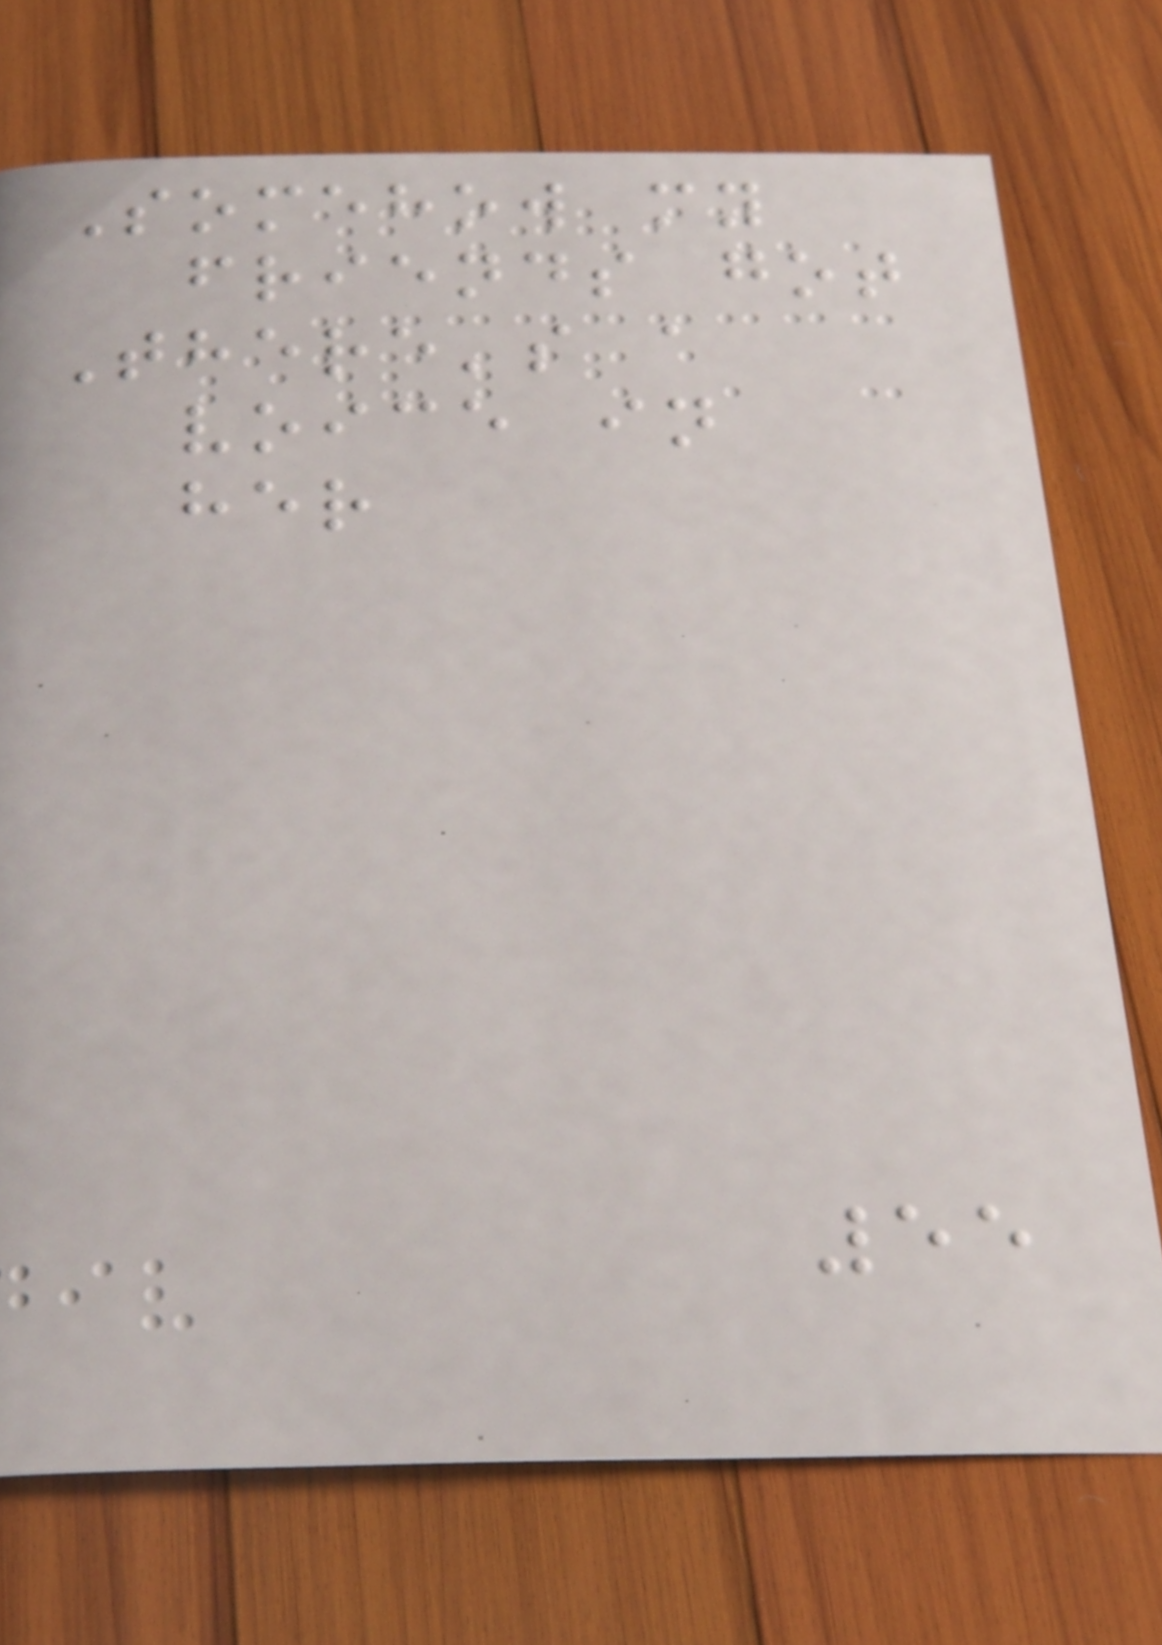Somehow my
friends got
There's a
voice in
her
55
